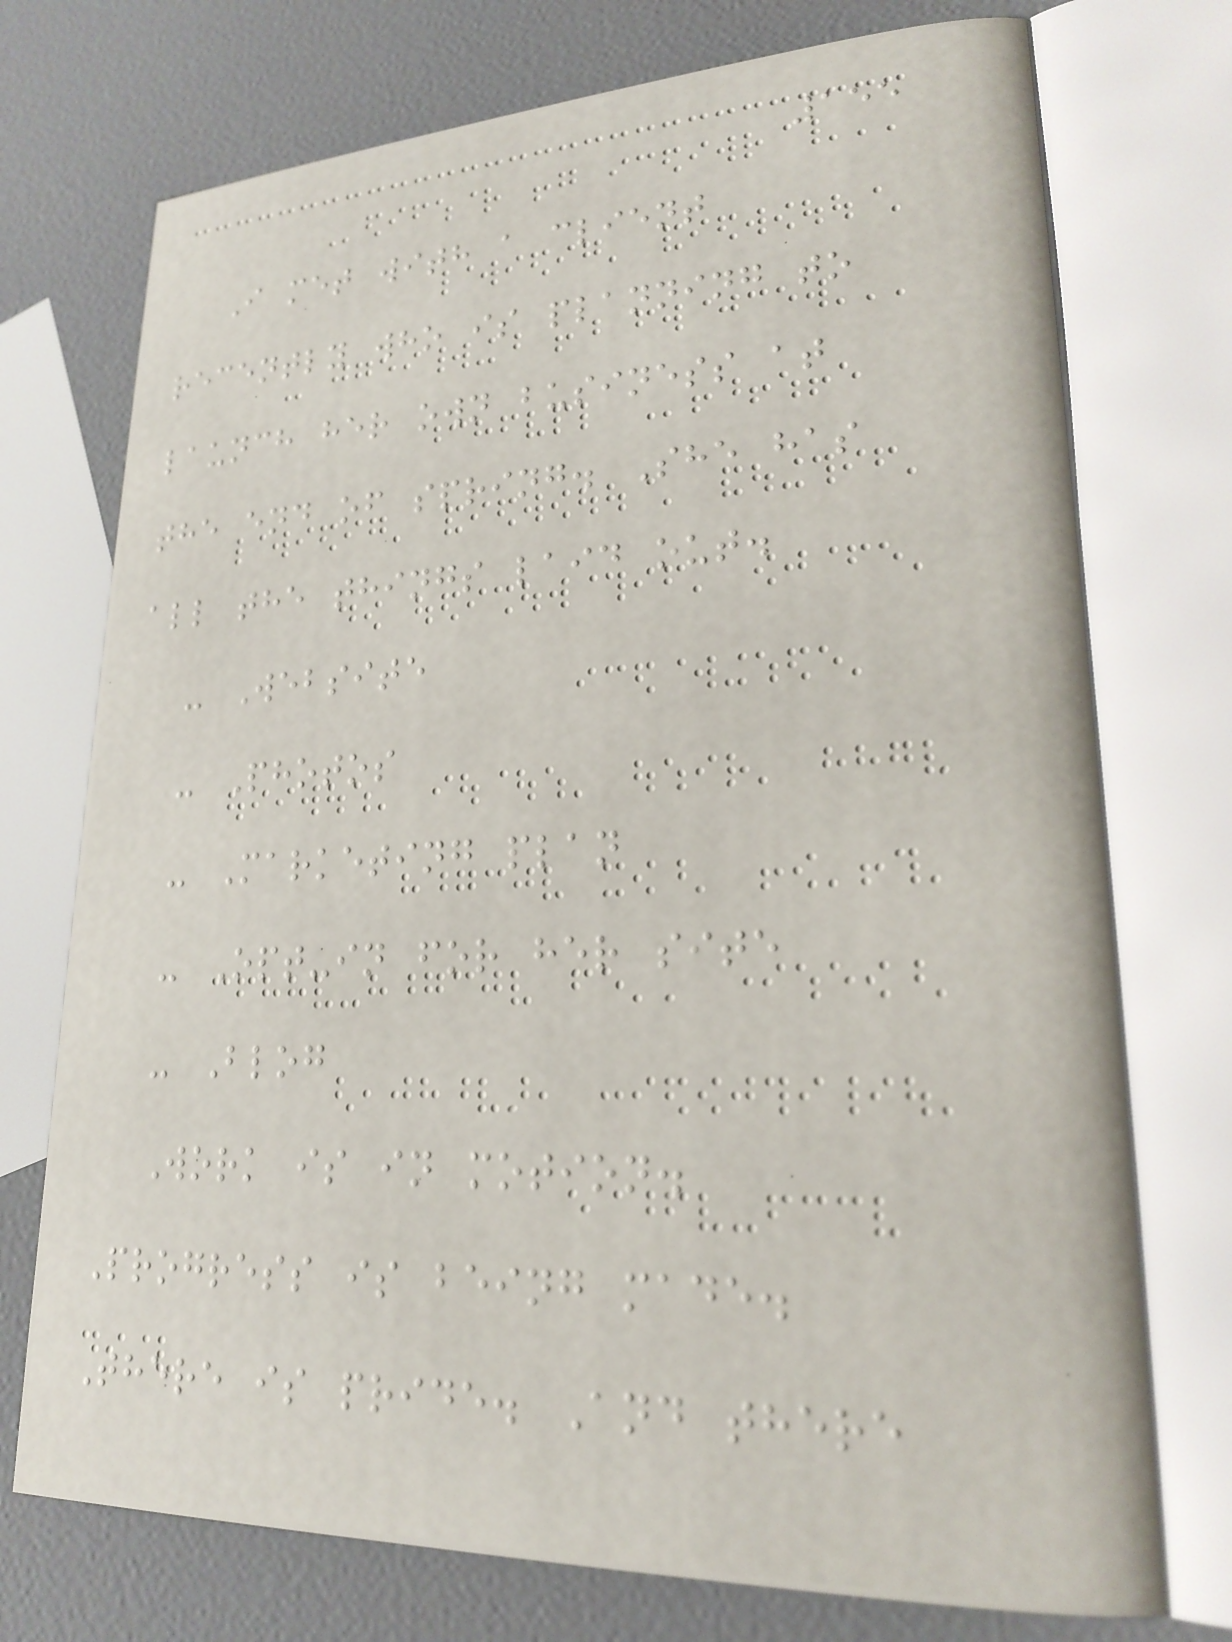155
I met with a client
recently who is planning to
launch her own business at
the end of spring. She has
all the things laid out.
- Website
- Photos
- Marketing plan
- Opt-in for her site
- Blog
Work is in motion.
Progress is being made.
There is pride. And there
